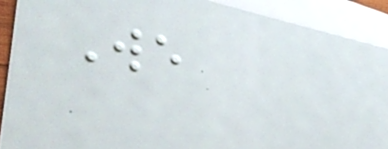We
